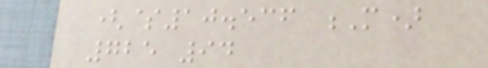($10.536 M)
725 94
